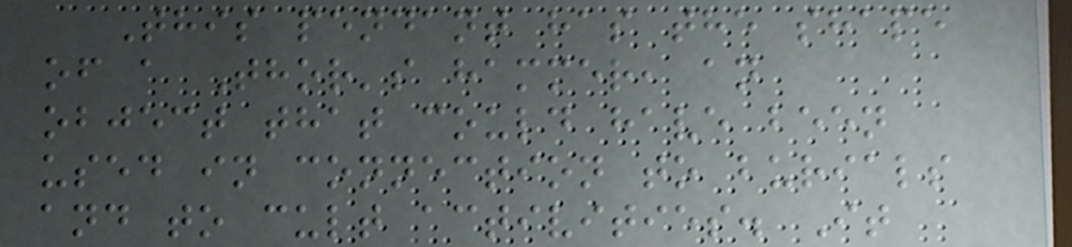This pendant has the shape
of a Thor's hammer, an
object that could have been
used in connection to burials
and to cult activities. It
